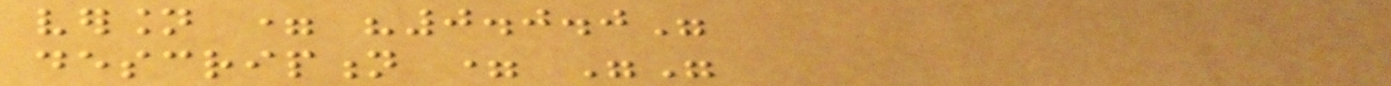version = "0.0.0"
description = ""
